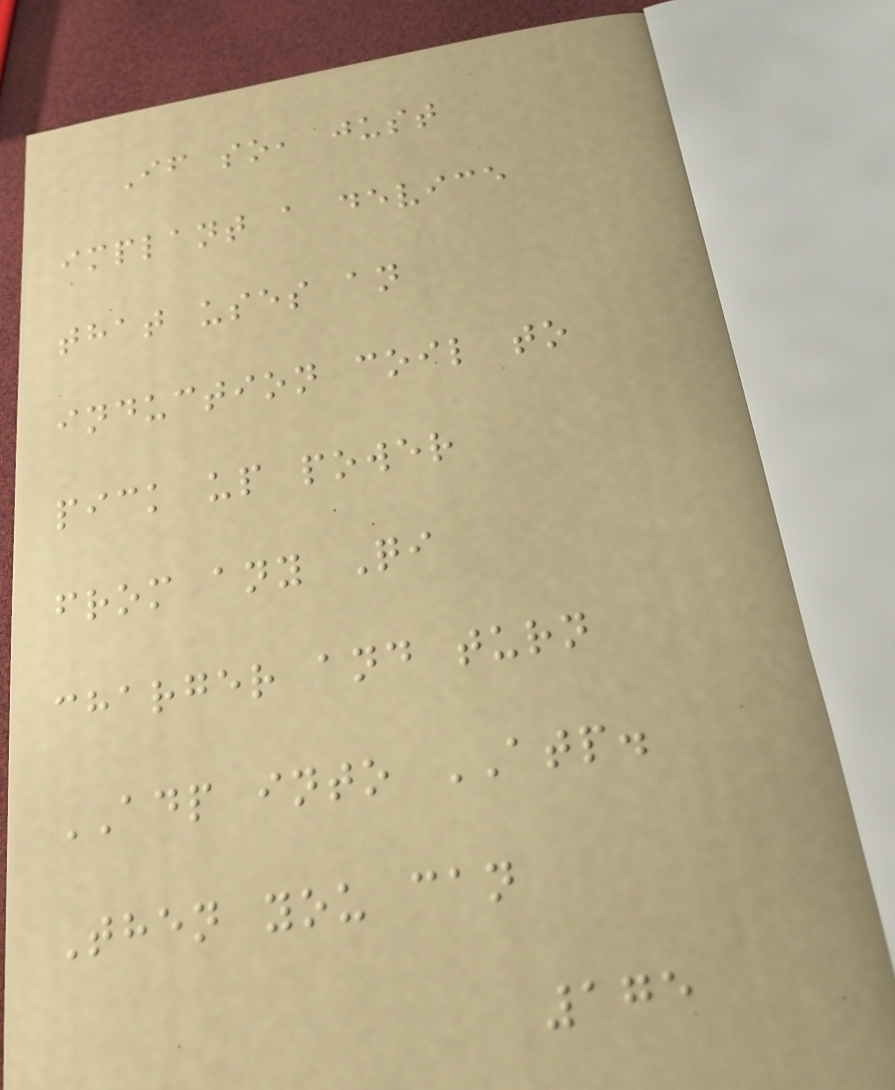If so, just
implant a device
that uses an
induction coil to
pick up power
from any Qi
charger and turn
ADP into ATP.
Then you can
175
